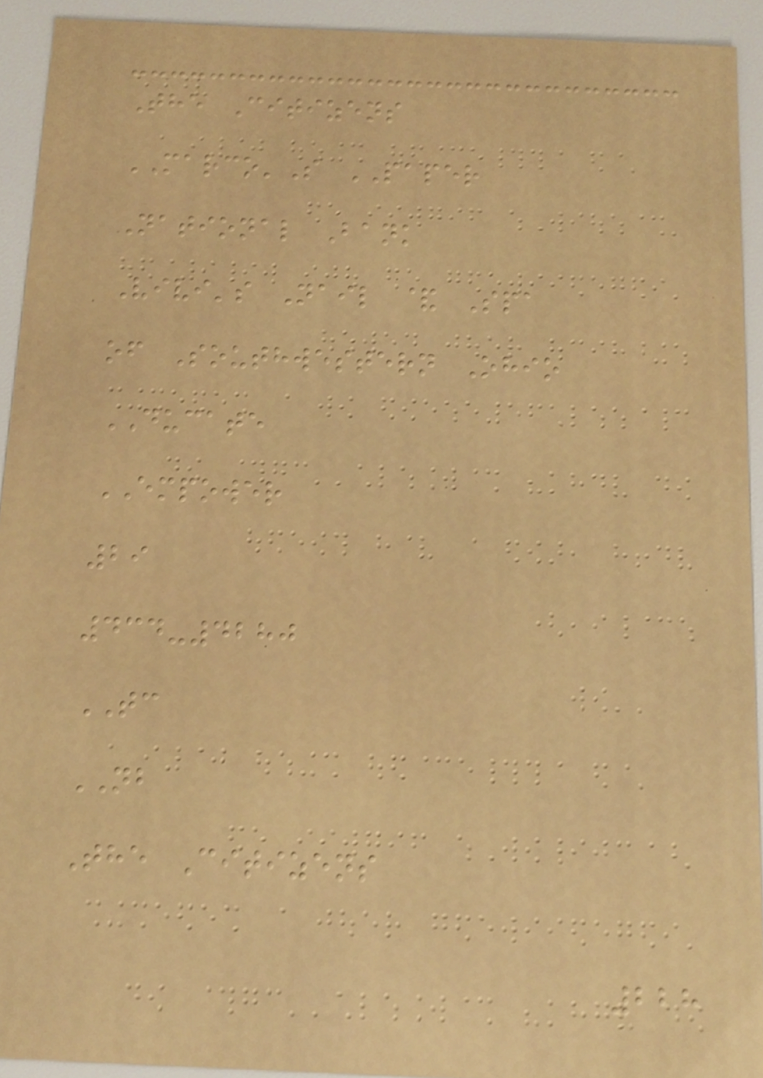The Citizens
MARCO'S PAPER
National Bank
Vivi's Nail & Spa
of Southwestern Ohio
DUCATE
EMPOWER
29
434-4280
TC
NB
The Citizens
228
